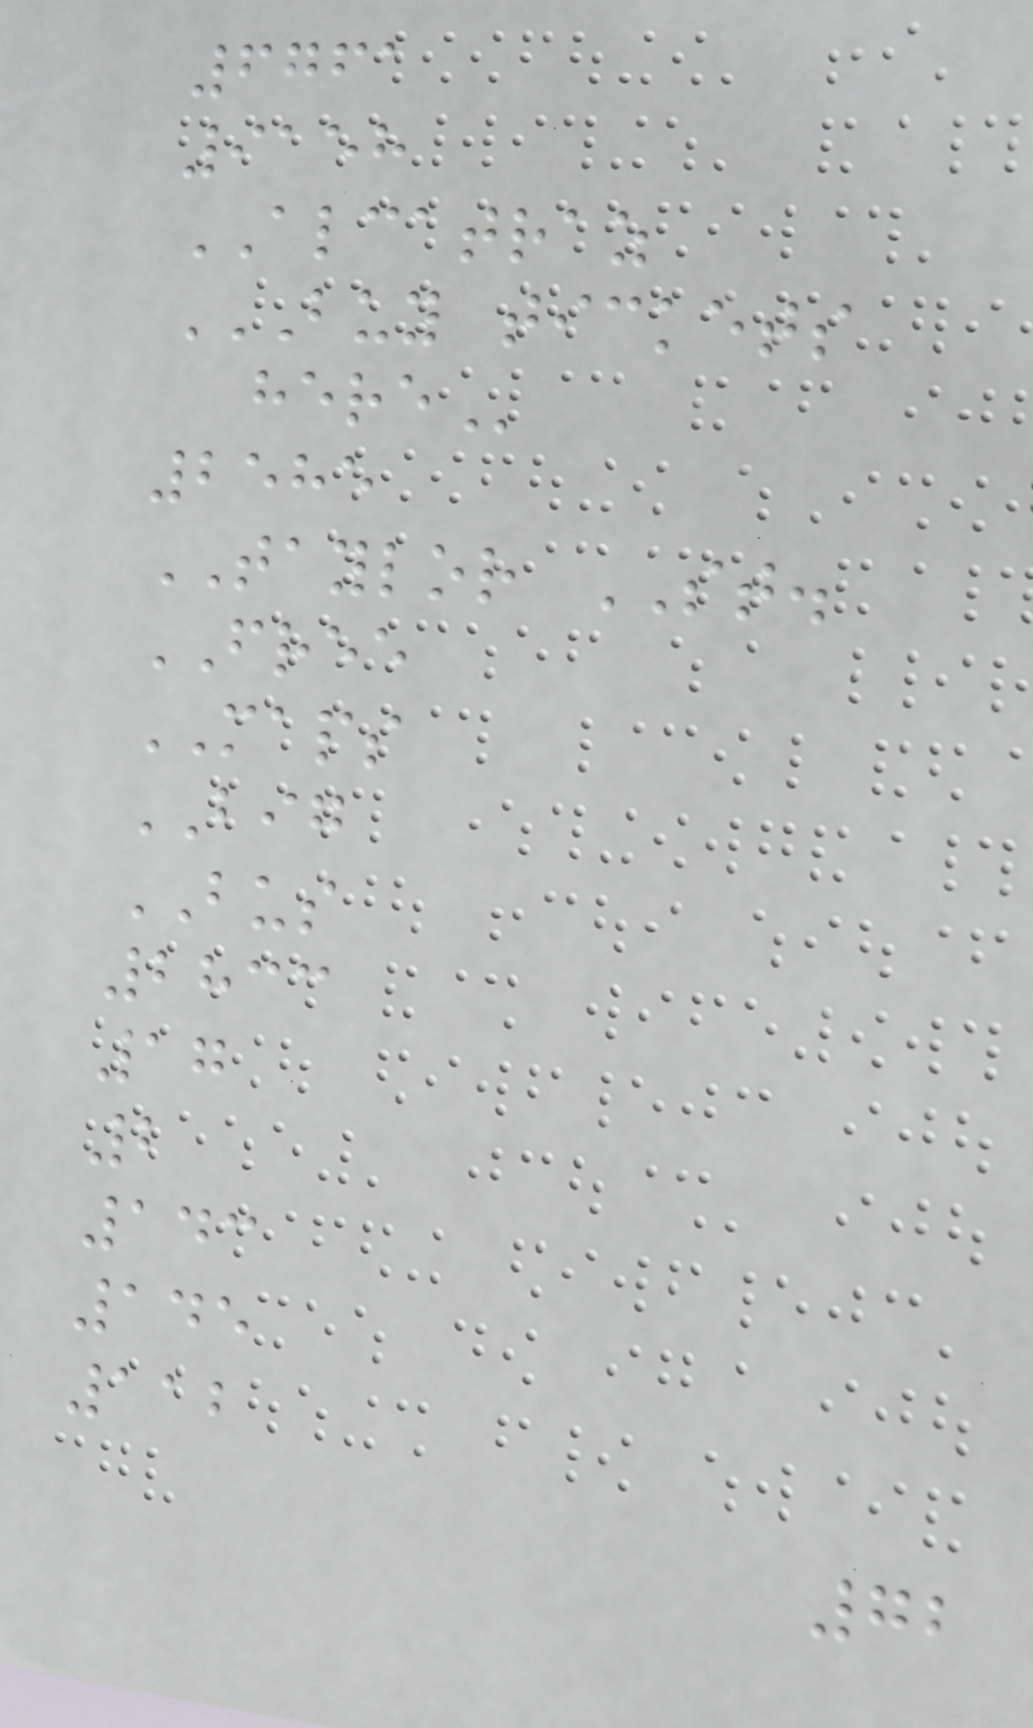6761
9158
ALCATRAZ
BUY TICKETS
HERE
2585
TAYLOR ST.
FREE
MAPS
BIG
BUS
2833
17
2
143
145
112
72
